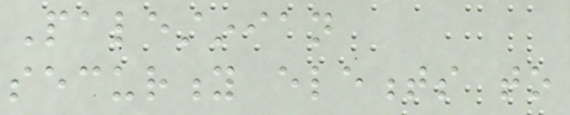Palestinian
security elements to
